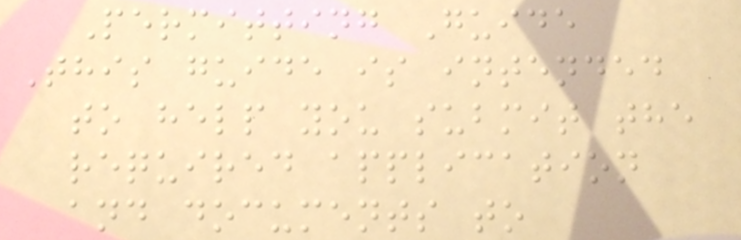Permitting Guide
This guide is intended
to help you submit the
required application
and documents to
